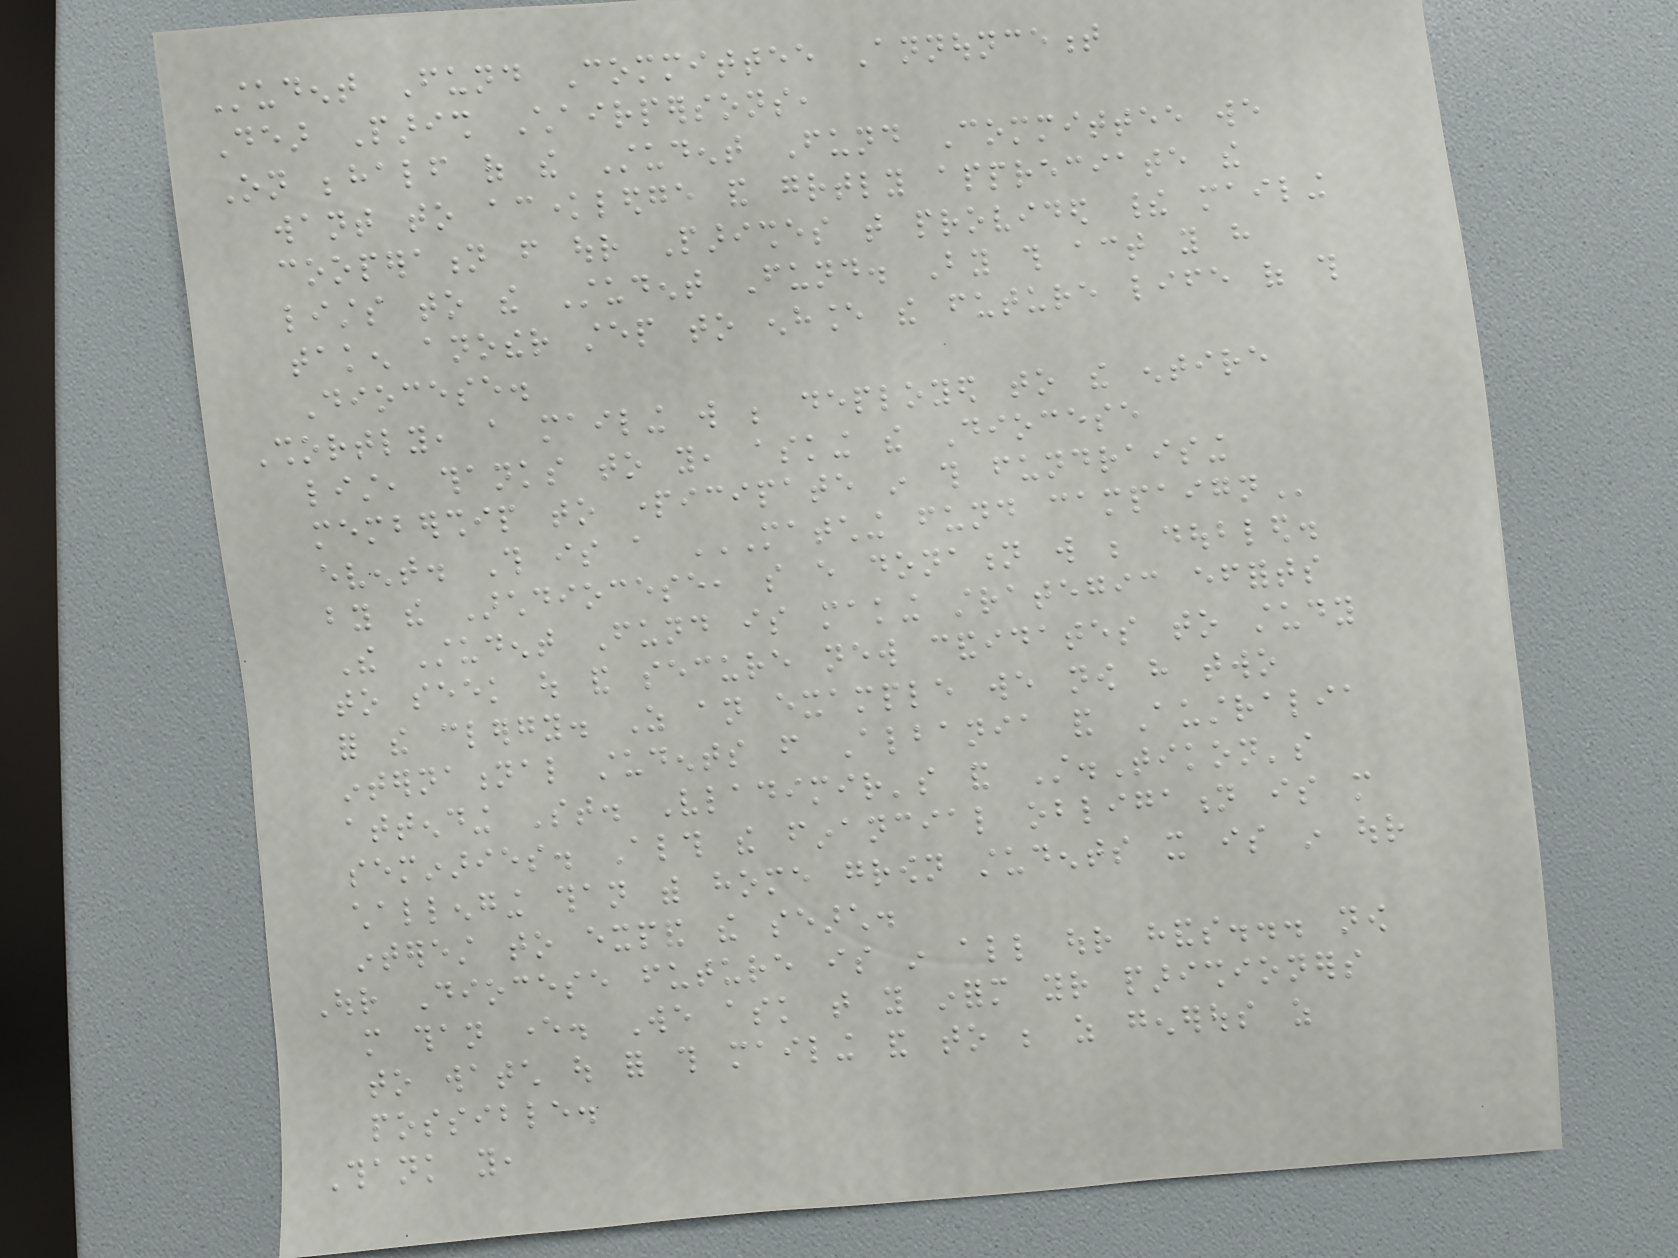Student Fund Committee Announcement
Dear Parish Chairpersons,
On behalf of the Student Fund Committee we
want to acknowledge and greatly appreciate the
cooperation from our Parishes that provided their mailing
lists to the Student Fund. By this act you have
taken another step to enhance the future life of this
Diocese.
Shortly, a mailing will be deployed to the entire
list, thanks to you, asking the Diocese
membership to participate in this fundraising
event. This is a MATCHING FUND CAMPAIGN
by the Archdiocese, so every donation will be doubled.
The Student Fund is making strategic efforts
to seek out and secure new candidates to study
for the clergy. As an example we now have two
international students from Albania and Australia
attending St. Vladimir's and St.Tikon's
seminaries. Although the financial obligation is more
challenging than with home grown students it is in our
interest to expand the search.
Our Diocese future is in all our hands... now
more than ever. We ask that you inform your parishioners
to watch out for this mailing and to be as generous as
possible.
Thank you,
